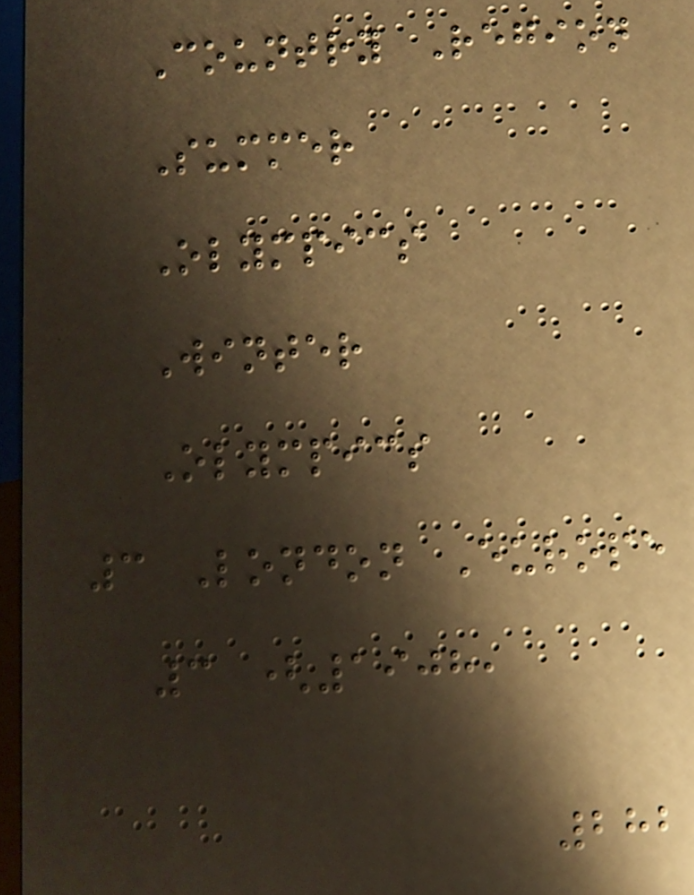Country Region
Summer
Olympics
Winter
Olympics
3 London Europe
3 (1908,
282
